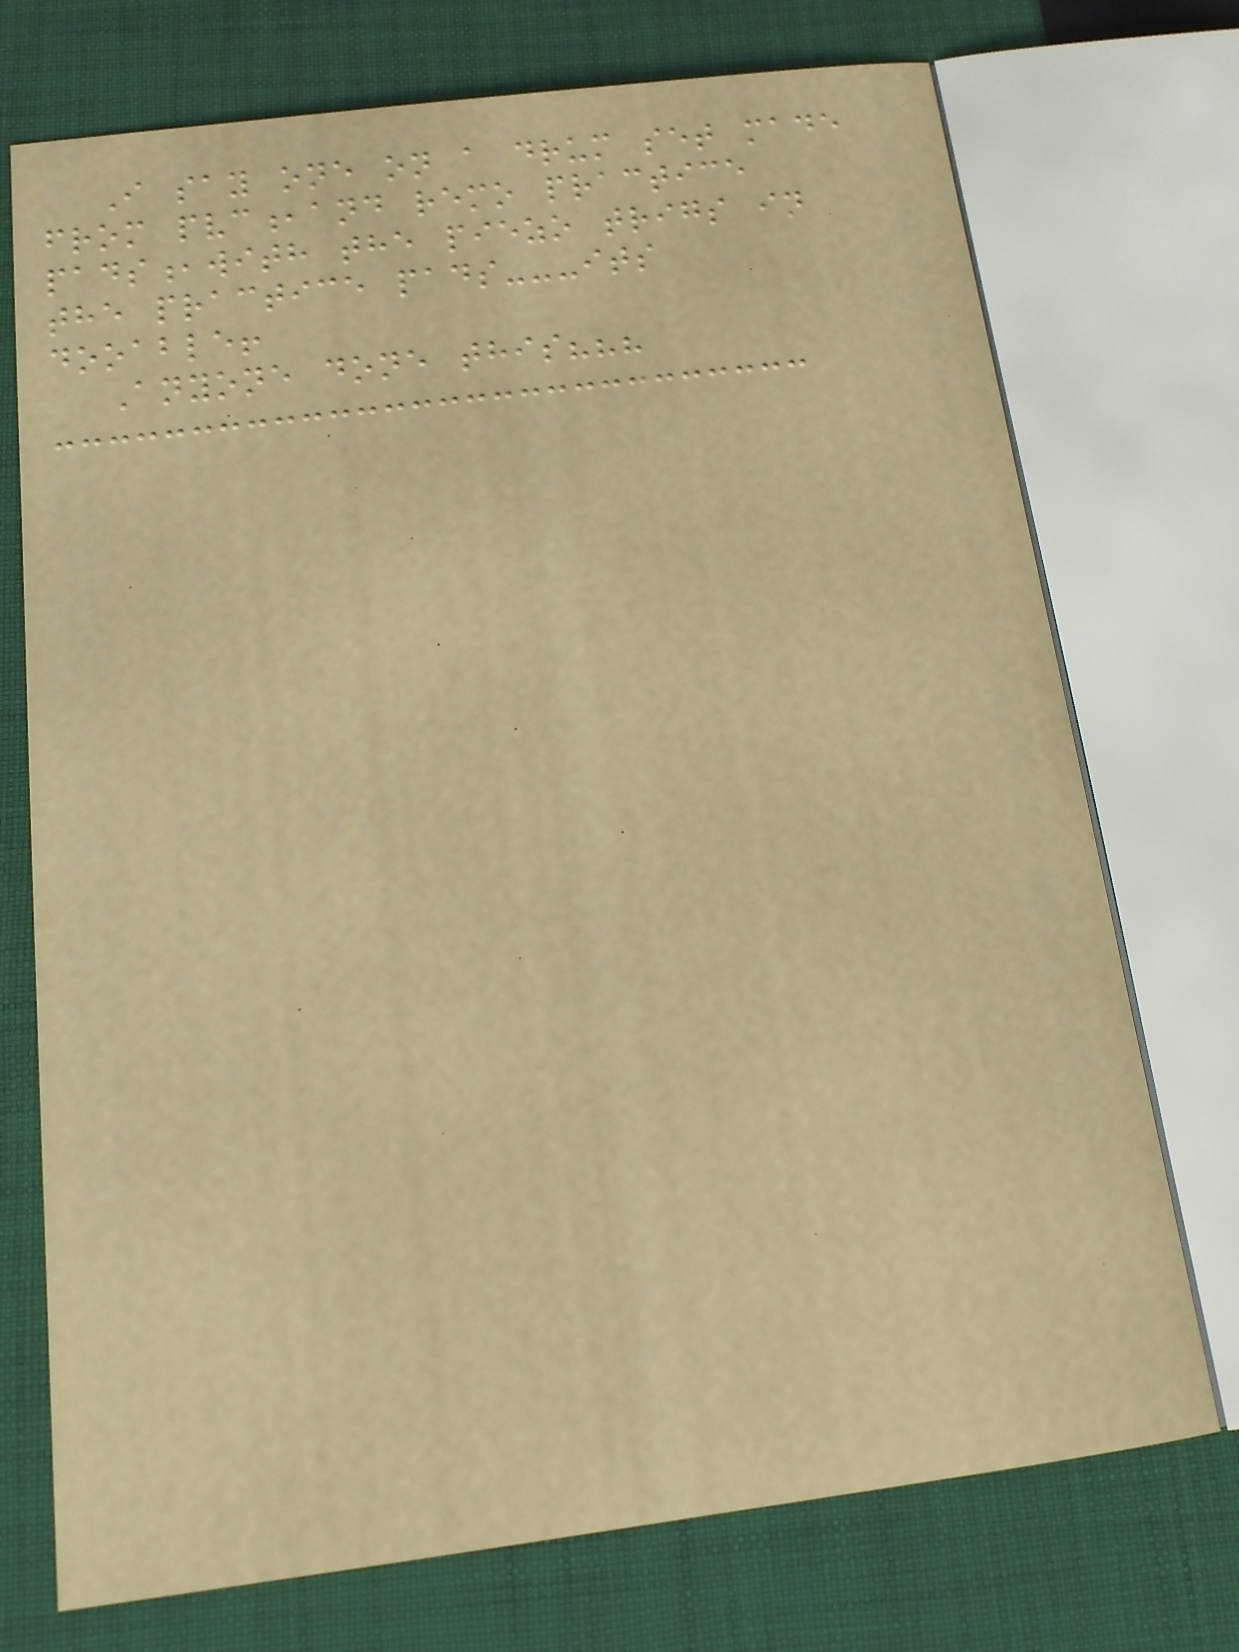I say one on a drum set made
from pvc,and remo practice
pads,with the piezo trigs in
the practice pads---its
dooable!
Anyone done this???
